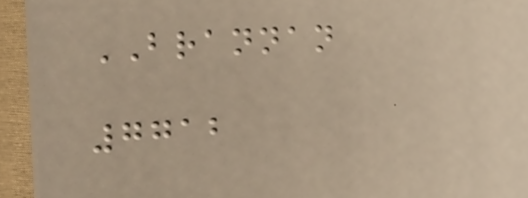BRANNAN
7712
